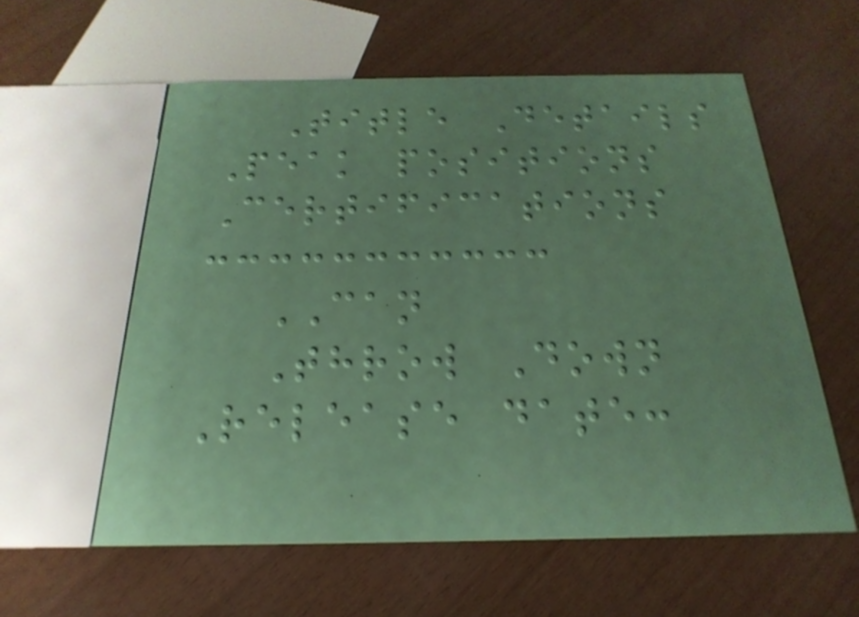Title Details
Peak positions
Certifications
CAN
Throw Down
Release date:
